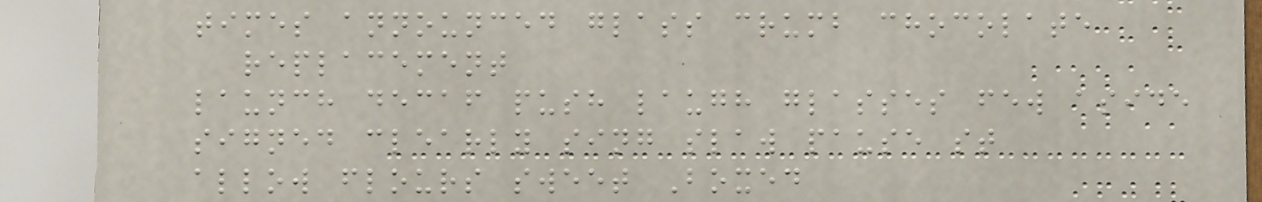times announced glass crumb chocolate
replacement
launch decaf push laugh glasses few aside
signed clearly sing slaw pause st
allow flours sweet Boxed
